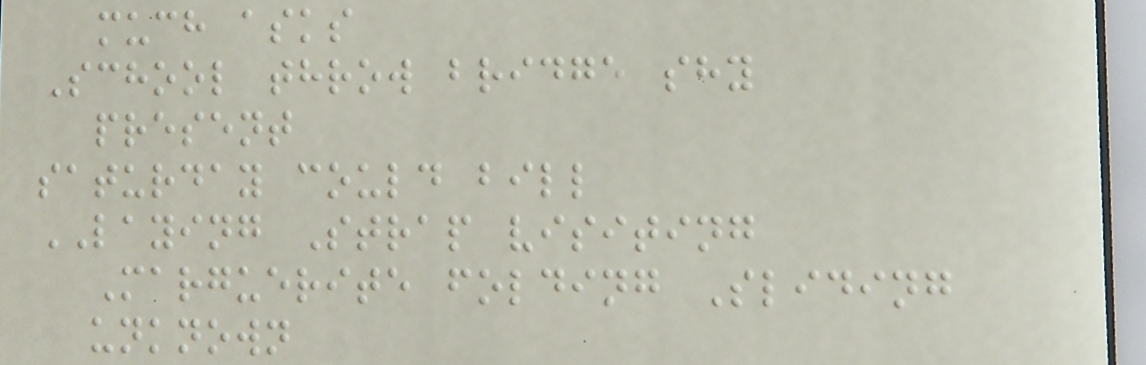much asks
School throw bridge shy
present
saturday could bill
LAYING Strap visiting
Marguerite folding Sliding
unknown
